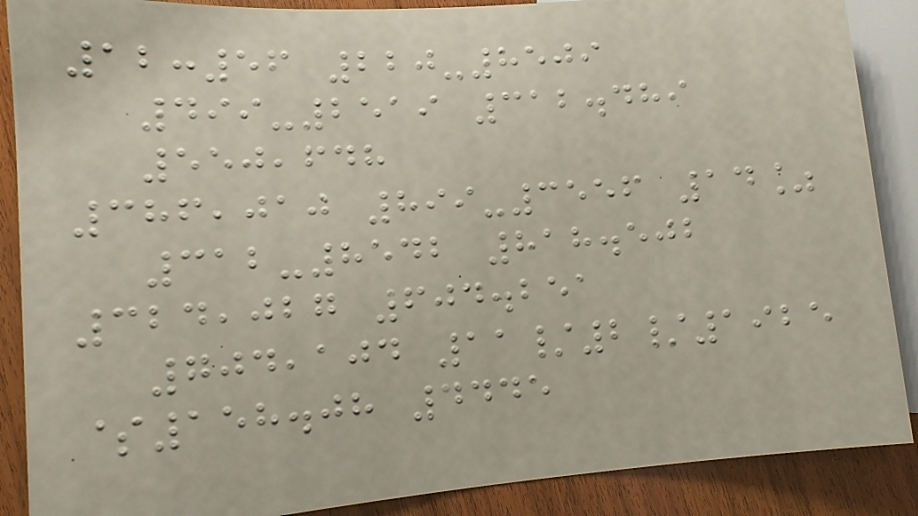12:56 220-8509
499-2519 312.489
550,648
386,010 899-3556 14%
312-8542 818.502
324,027 604.251
704,104 11/2/1925
$158.08 4445
